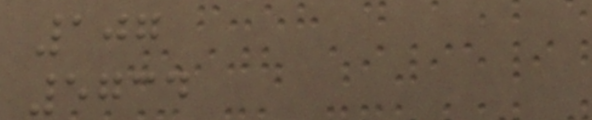107
5734
